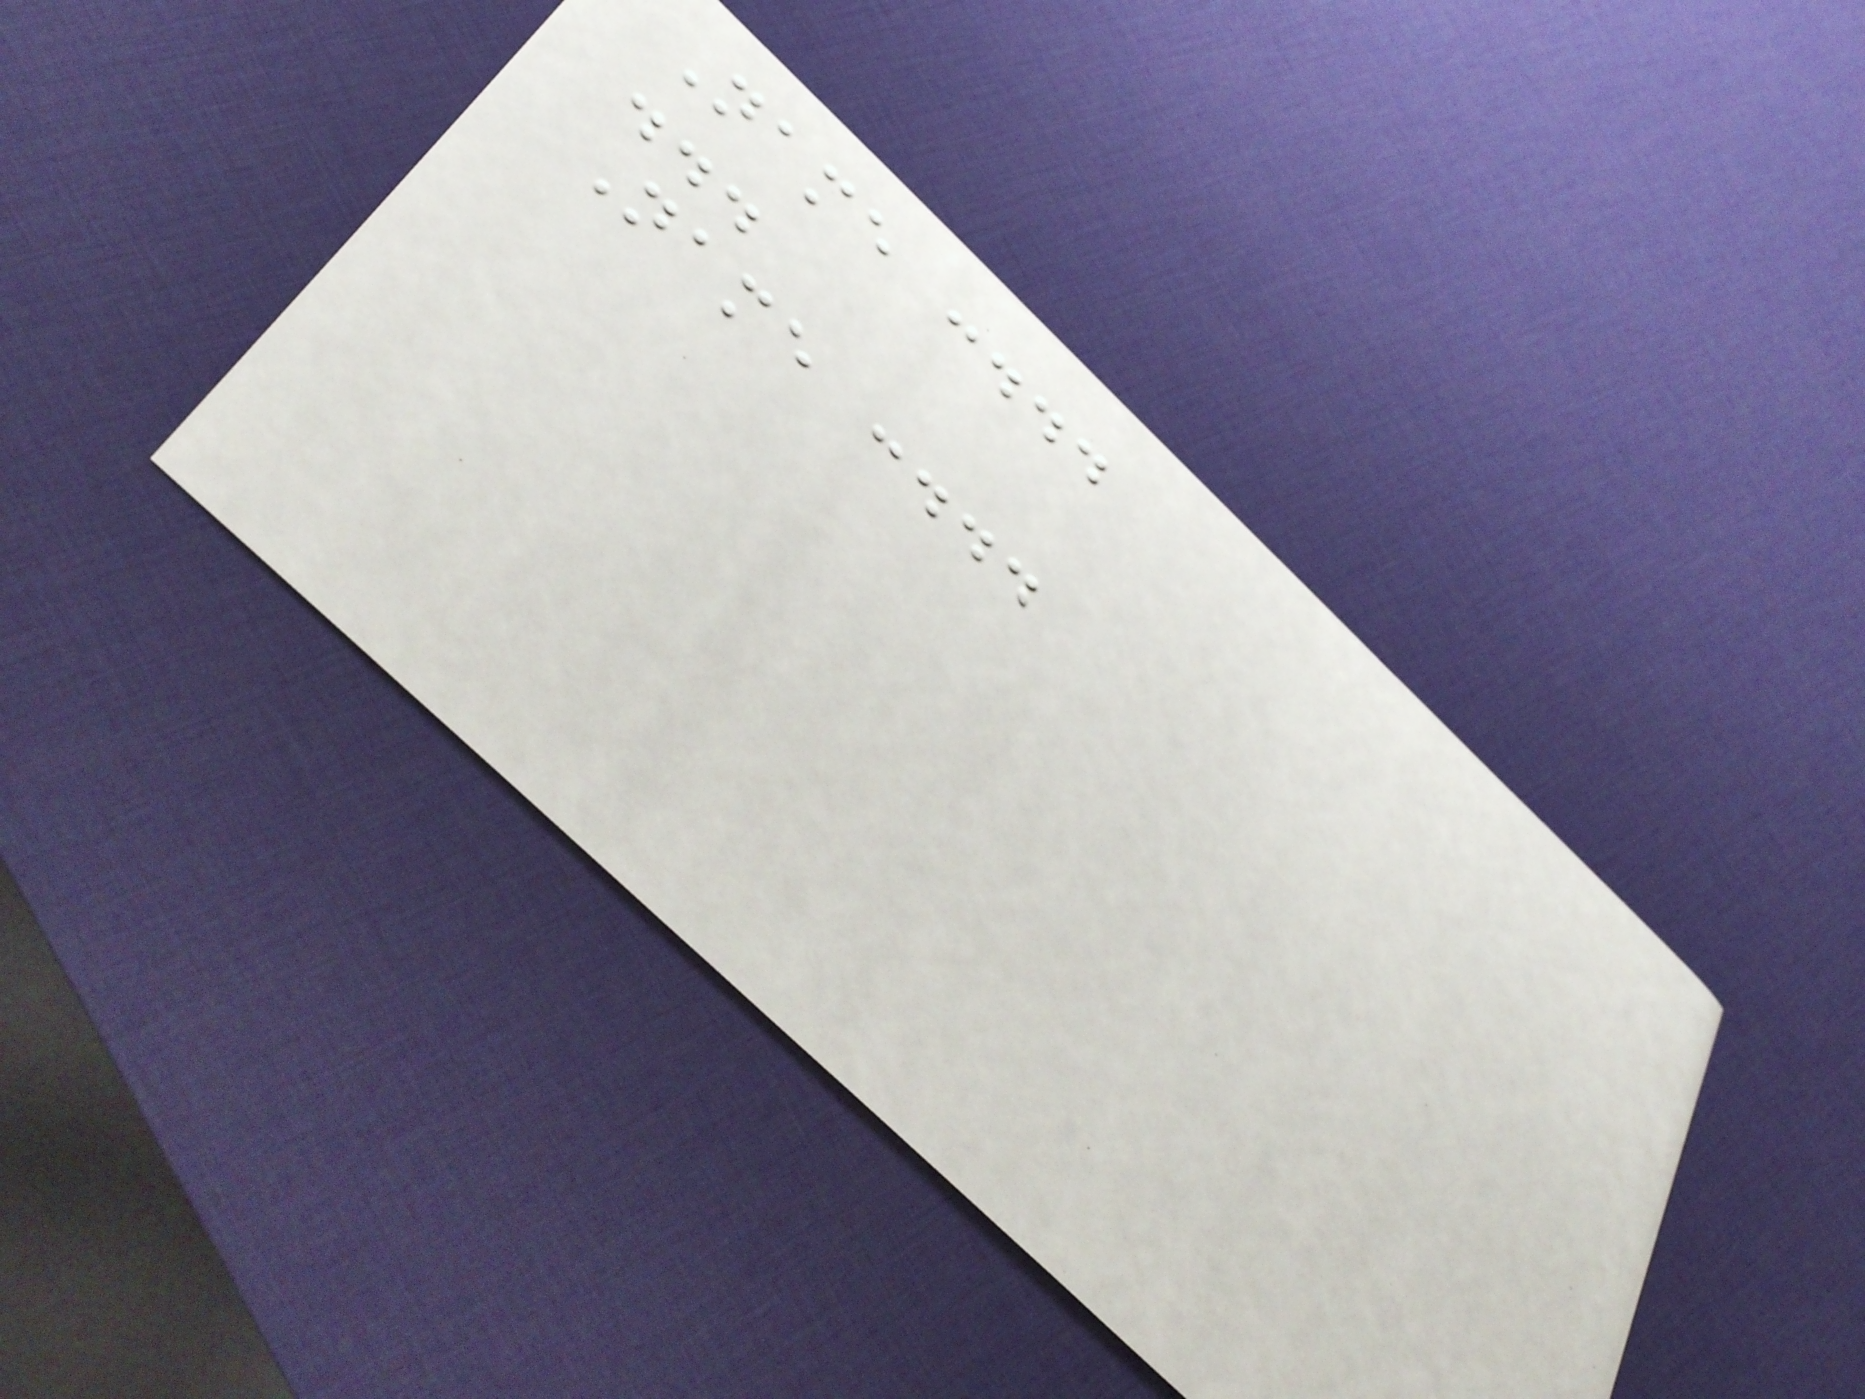Name :...
...
Name :...
